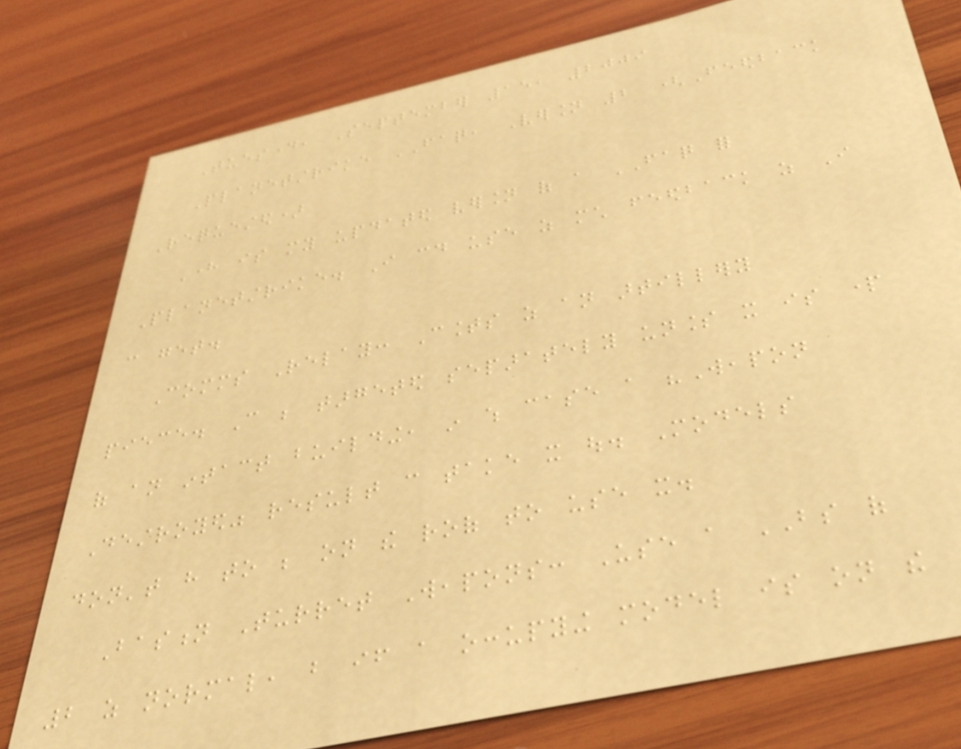Tuesday, September 15, 2009
Planetstrike FAQ, Version 2 (Feedback
Requested)
Here is my updated version of a FAQ for
Planetstrike. I could use as much feedback as I
can get.
Comms Relay: Counts as an artillery
piece. Can be targeted separately unless it is part
of an intact building, in which case a "Weapon
Destroyed" result can take it out. Models
don't have to be on the roof to use it.
Bastion Turret Weapons: Use a BS of
2 as normal, but if a occupying model is on the
